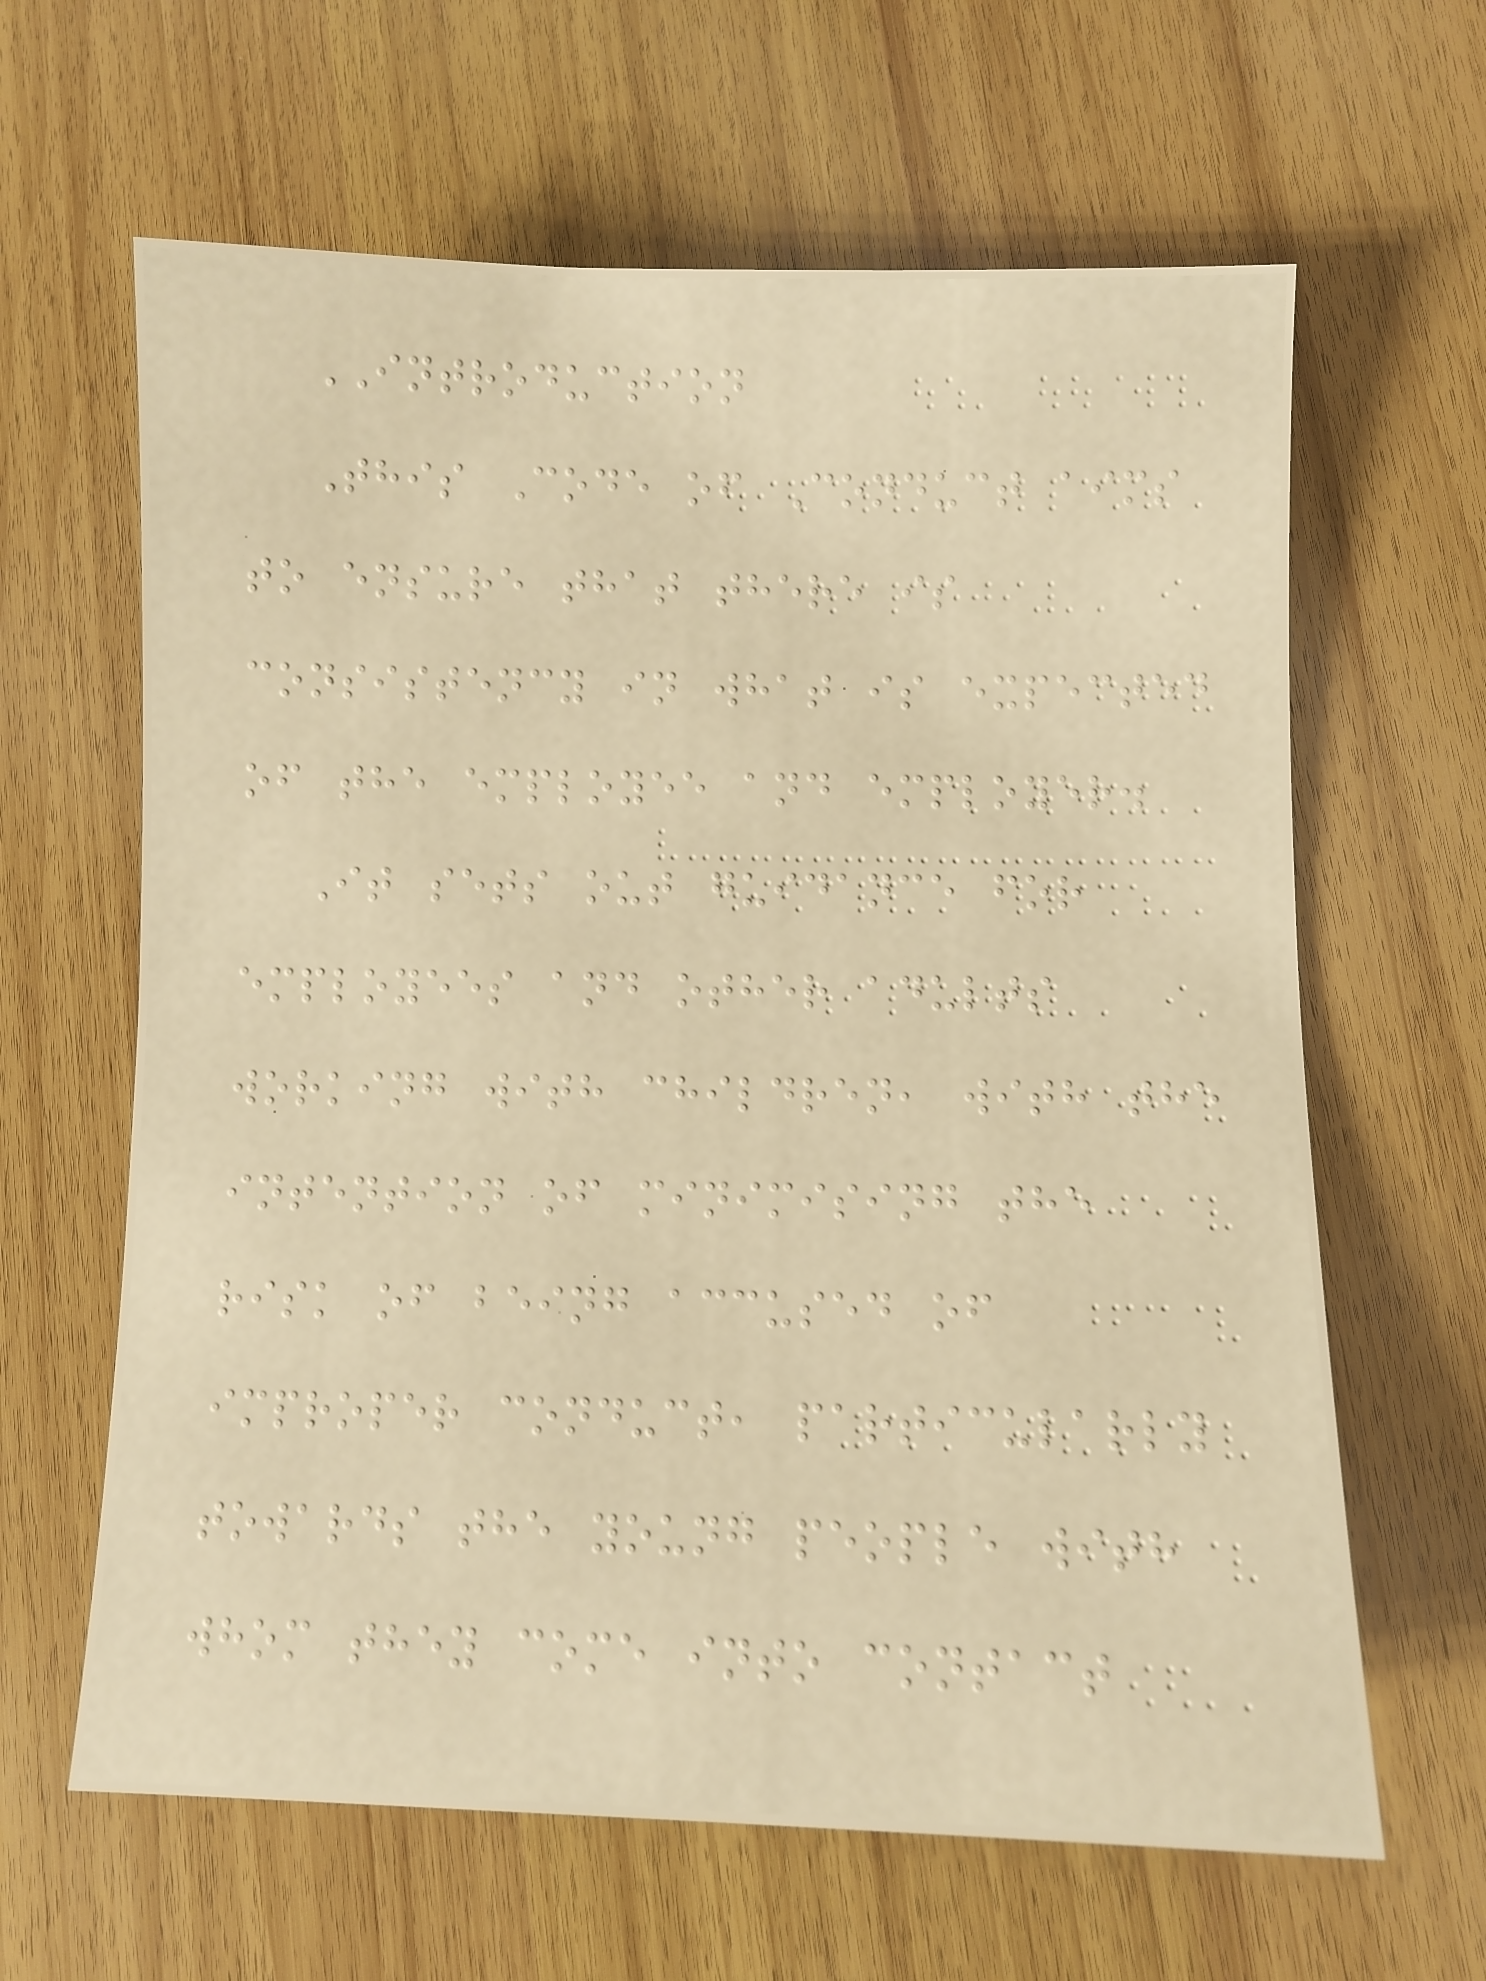INTRODUCTION
This Code of Conduct aims
to ensure that there is
consistency in what is expected
of the employee and employer.
It sets out guidance for
employees and other adults
working with children, with the
intention of minimising the
risk of being accused of
improper conduct, particularly
towards the young people with
whom they come into contact
